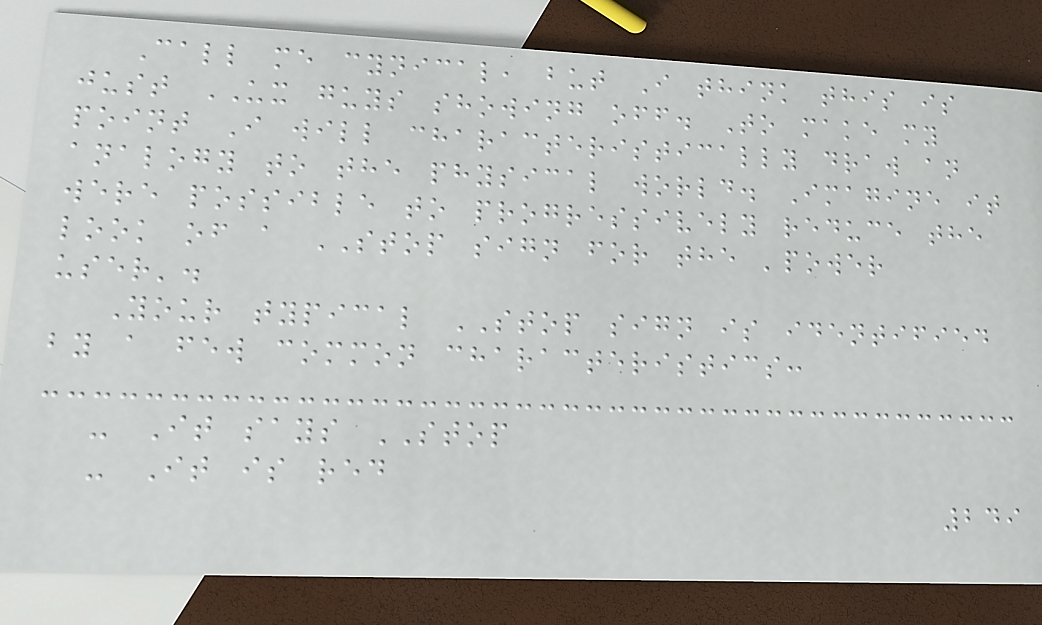Call me cynical, but I think this is
just UX guys showing off. To make my
point I will characteristically draw an
analogy to the physical world. Imagine it
were possible to progressively reduce the
look of a STOP sign for the 'power
user'.
Your typical STOP sign is identified
by a few common characteristics:
- It says STOP
- It is red
249
